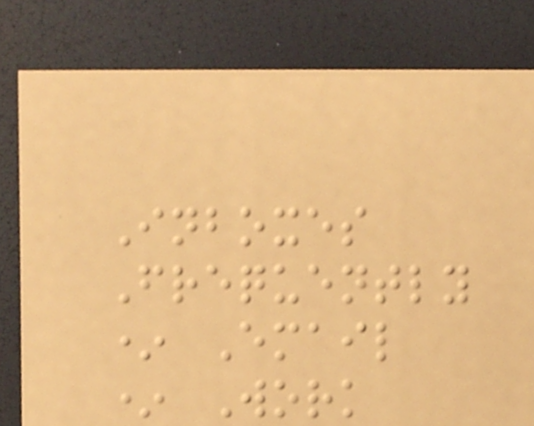Inboxes
Frequently
* Email
* Work
